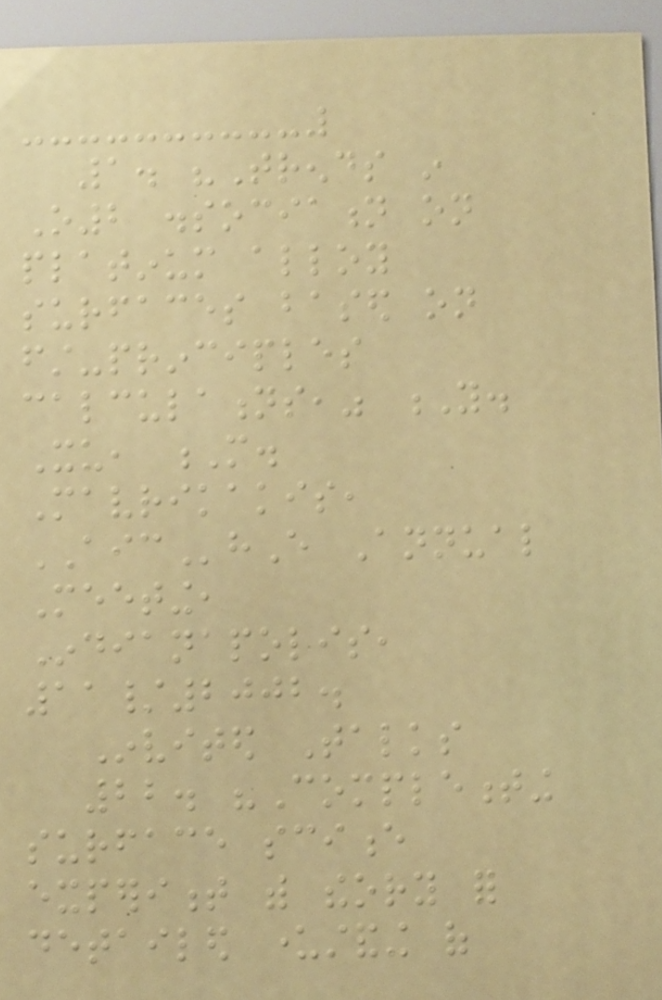1. "Trends in
O2 dissociation on
platinum alloy
surfaces based on
first-principles
calculations," Y.
Xu, M.
Mavrikakis,
AIChE Annual
Meeting,
Indianapolis,
11/2002.
Invited Talks
22. "Complementing
surface science
experiment with theory for
detailed understanding of
